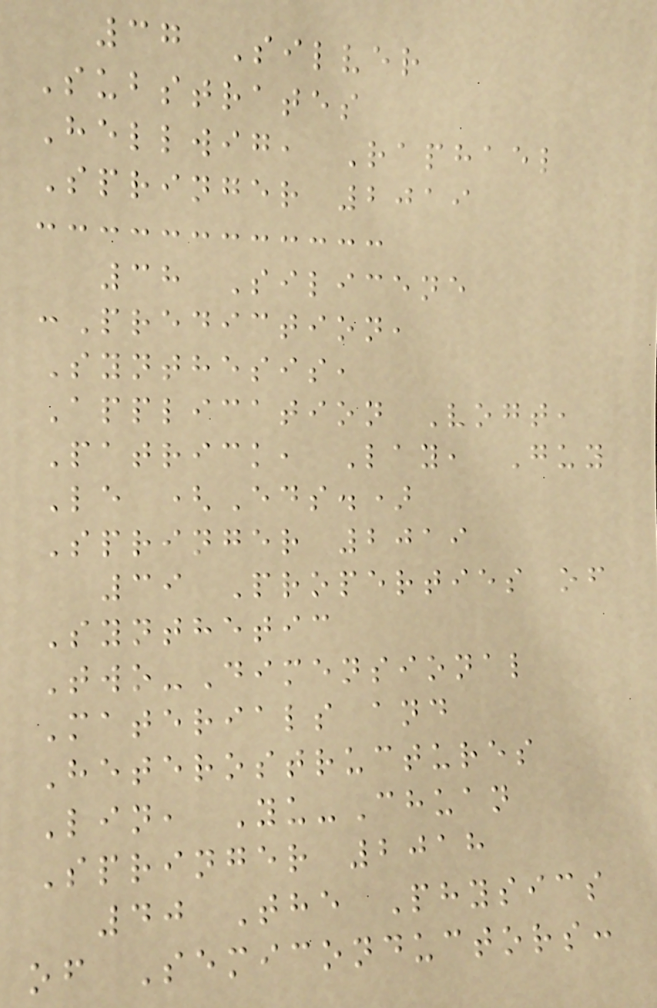37 Silver
Substrates
Hellwig, Raphael
Springer 2019
38 Silicene
:Prediction,
Synthesis,
Application Vogt,
Patrick, Lay, Guy
Le (Eds.)
Springer 2019
39 Properties of
Synthetic
Two-Dimensional
Materials and
Heterostructures
Lin, Yu-Chuan
Springer 2018
40 The Physics
of Semiconductors:
